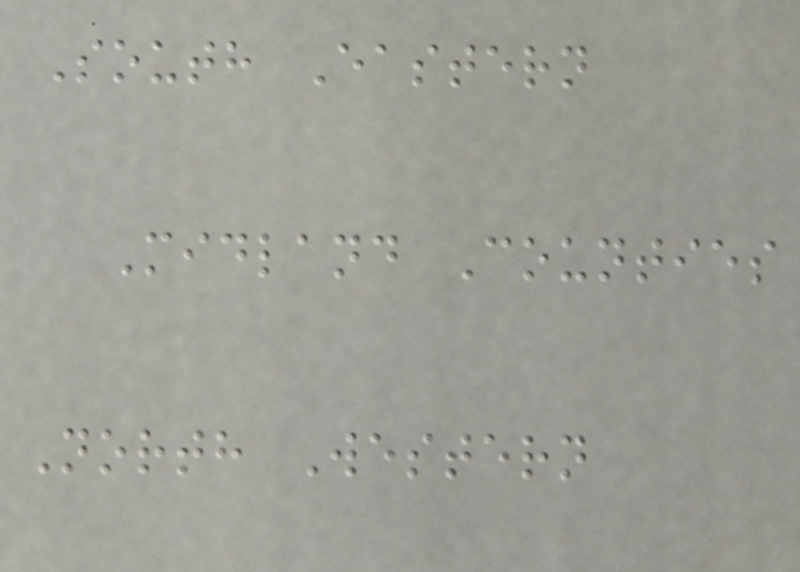South Eastern
Midland Counties
North Western
